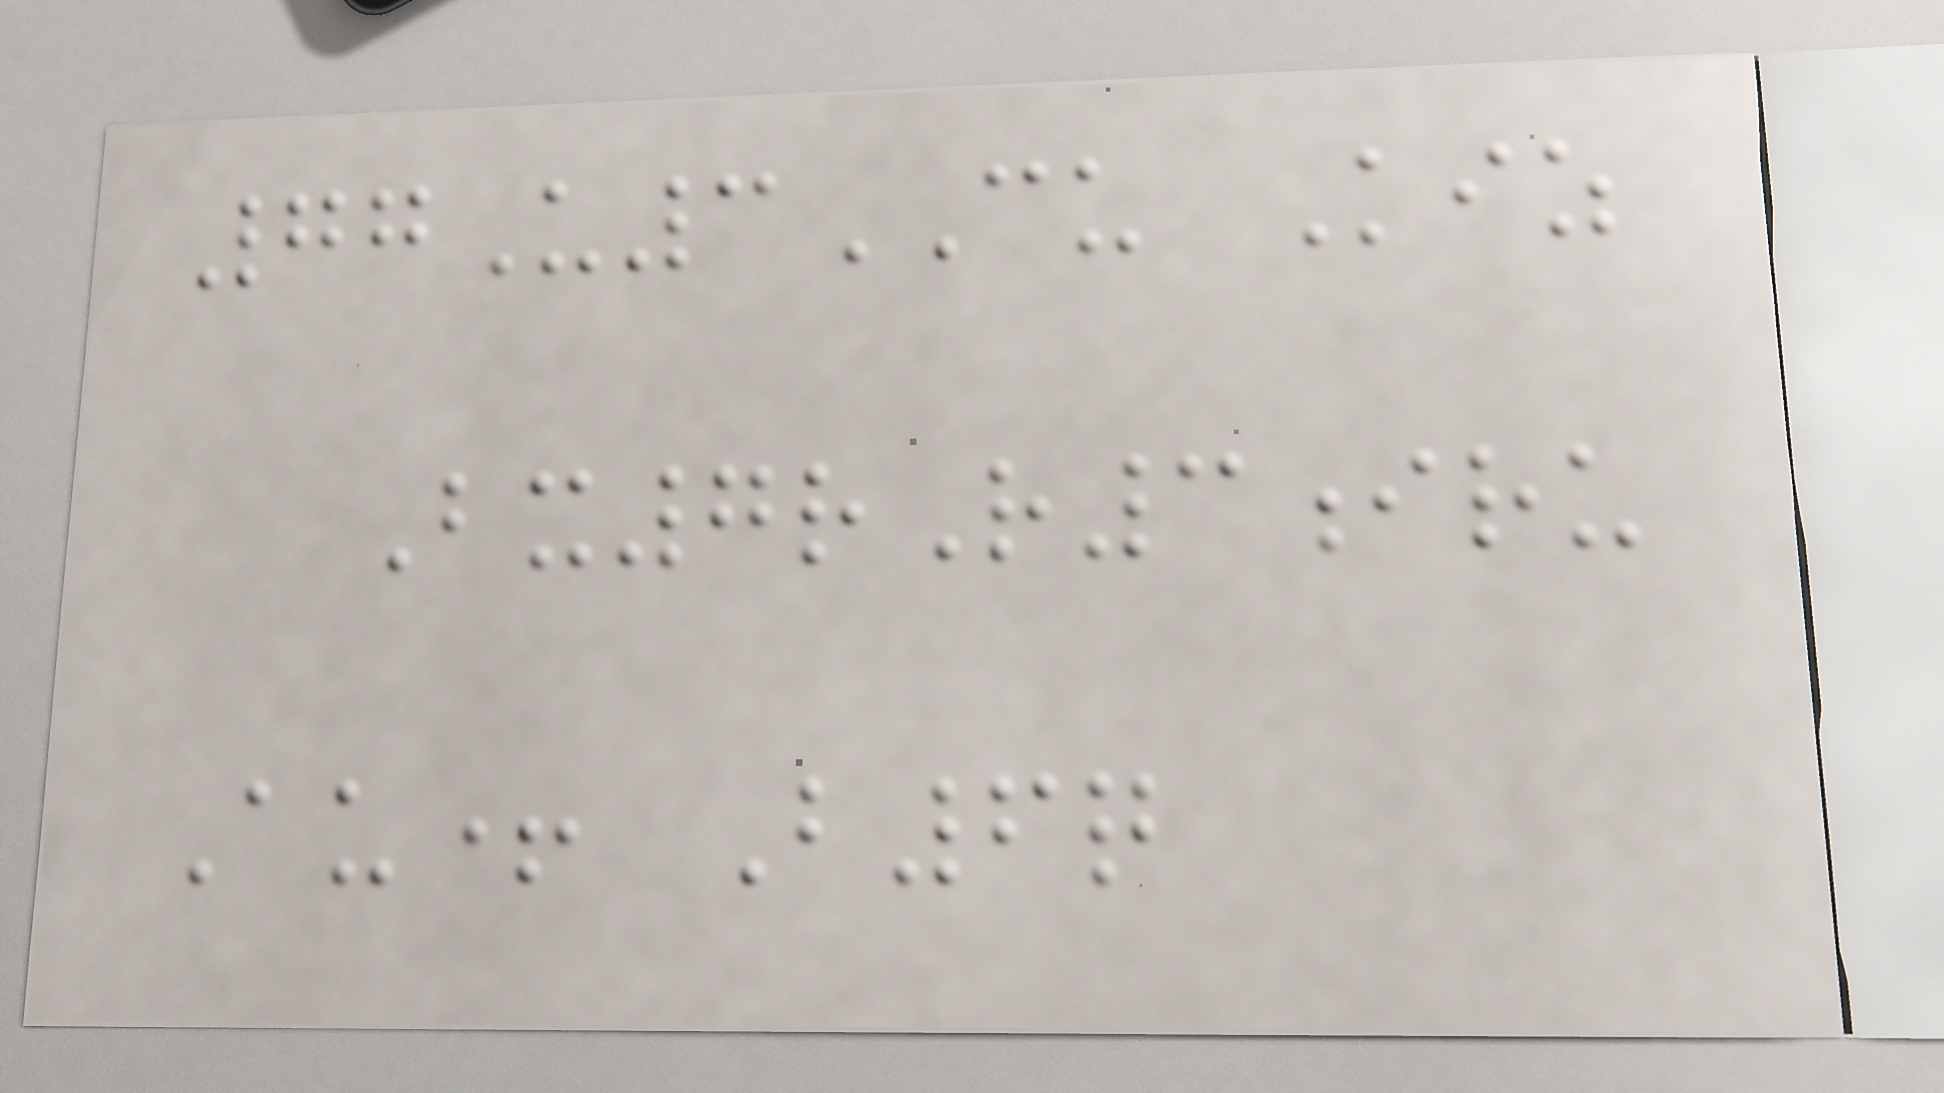77U3CU Kiz
Bx7rR3iru
Au+ B6q
